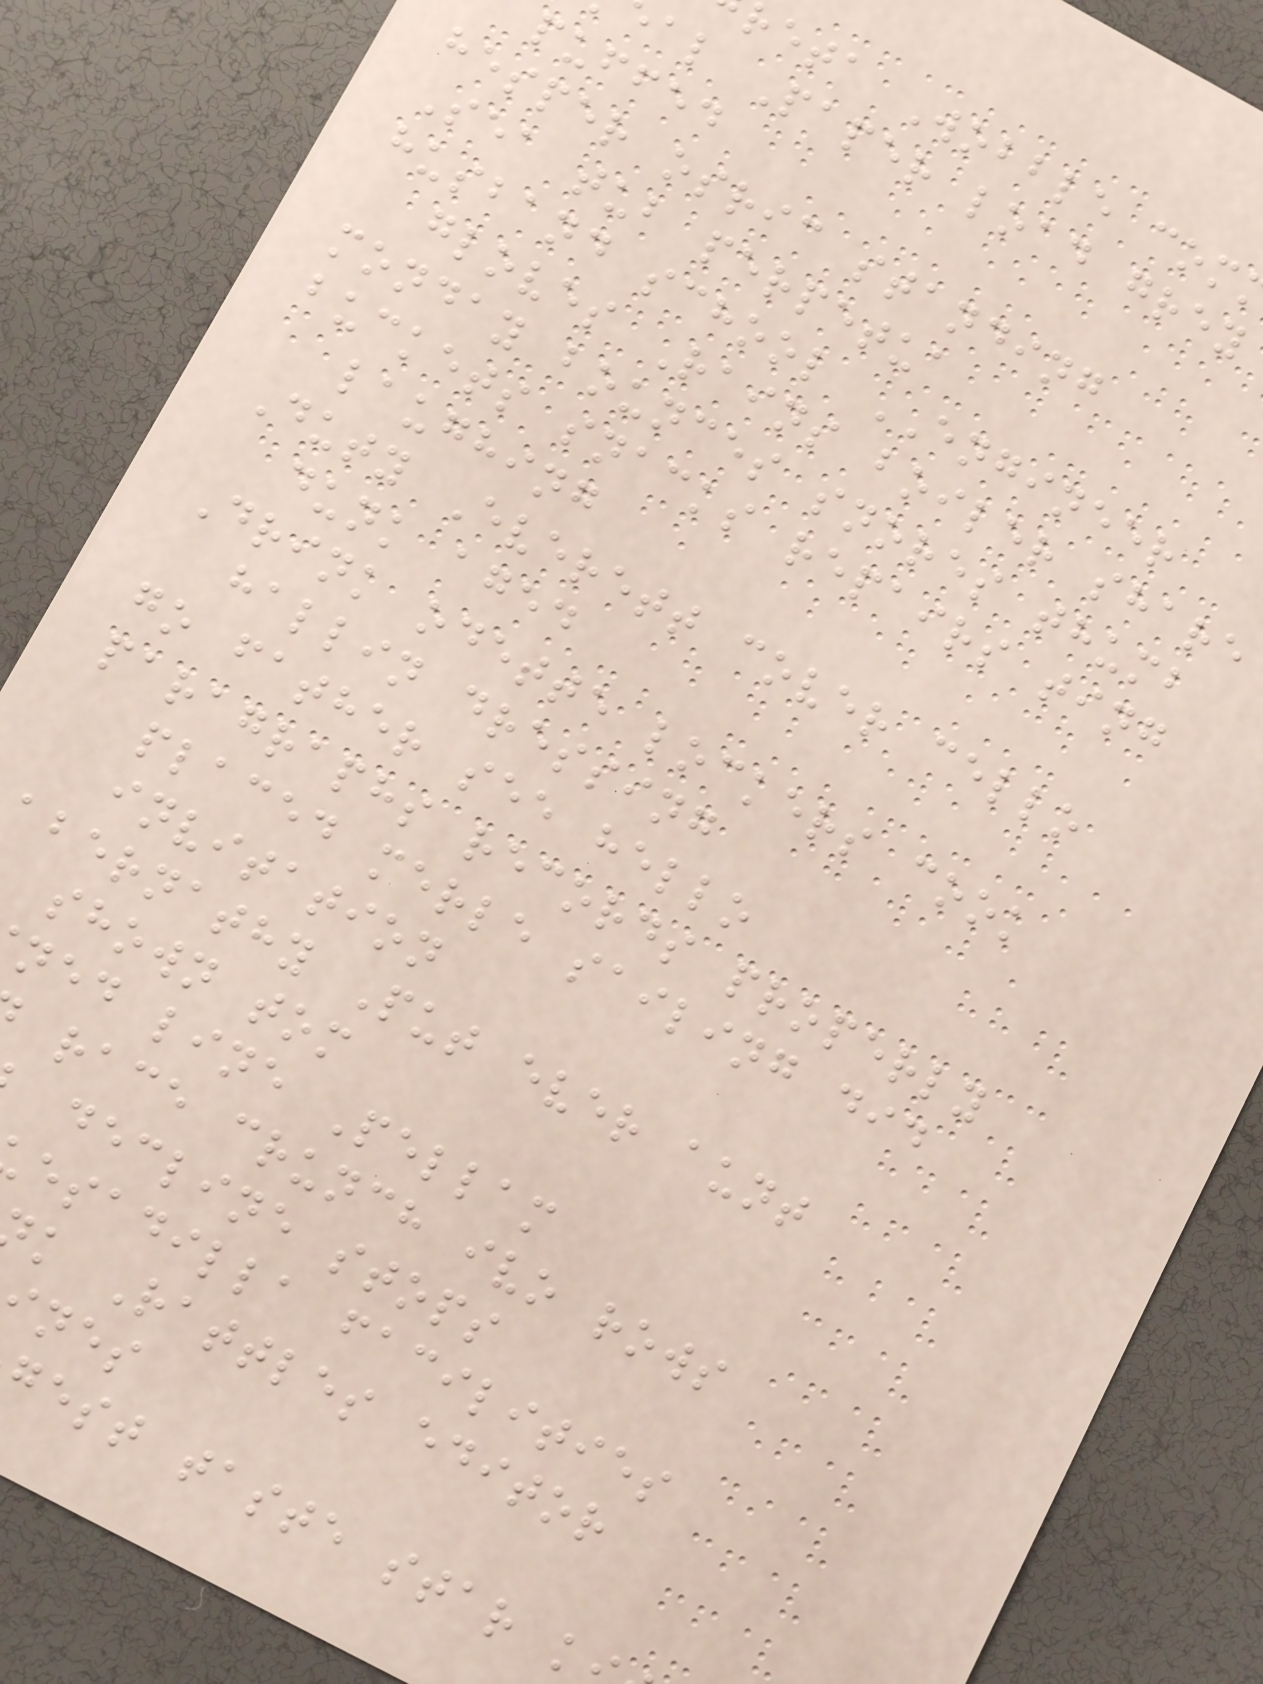reta Wobble com
al Paper load grey
puffed
hesper osric standing
Sea tub perpetua
husband school ENGINEER
gloves Rains boiler share
monday bounces snores thumb
buckets snacks repairs ting
laughing
Duty Everett cover cello
dunk aged
Drink odette lockers cook
hallin dressing
go father see hello
paragraphs records properly
placed merle sailing did
invitation
abernathy Put ever aunt
shown tom
ned line Pellam
race crunch ivo rows
decline stops
esadilla facilities
k Rattles editor
gest taste star k
